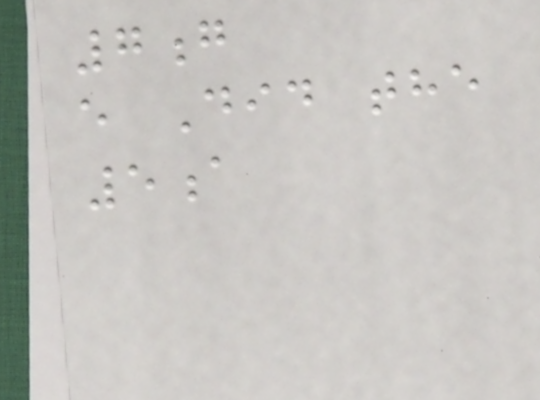7g
e Did the
5a
